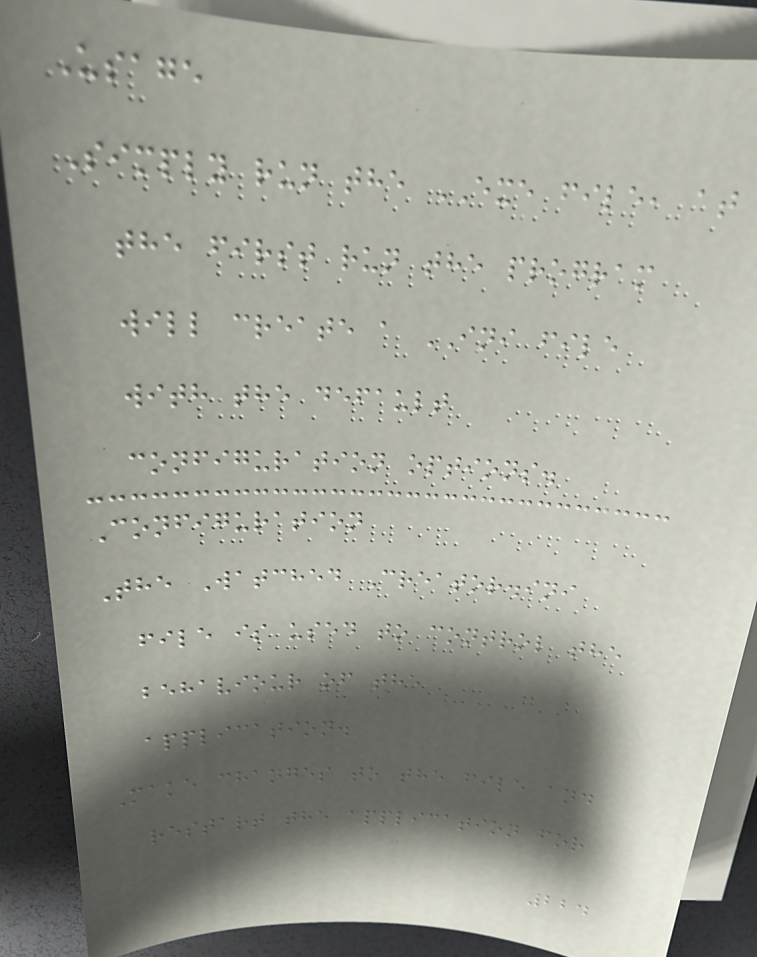Usage
Simply run the EXE file, at
the first run the program
will create a INI file
with the default
configuration options.
Configuration
The Watched Creator.ini
file is used to control the
behaviour of the
application.
Make changes to the file and
restart the application for
224
